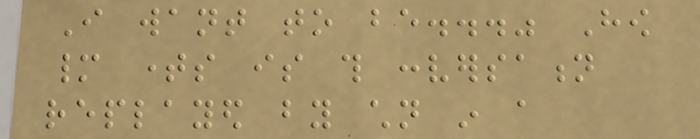I want to be..." How
many times is this conversation
replayed by children in a
